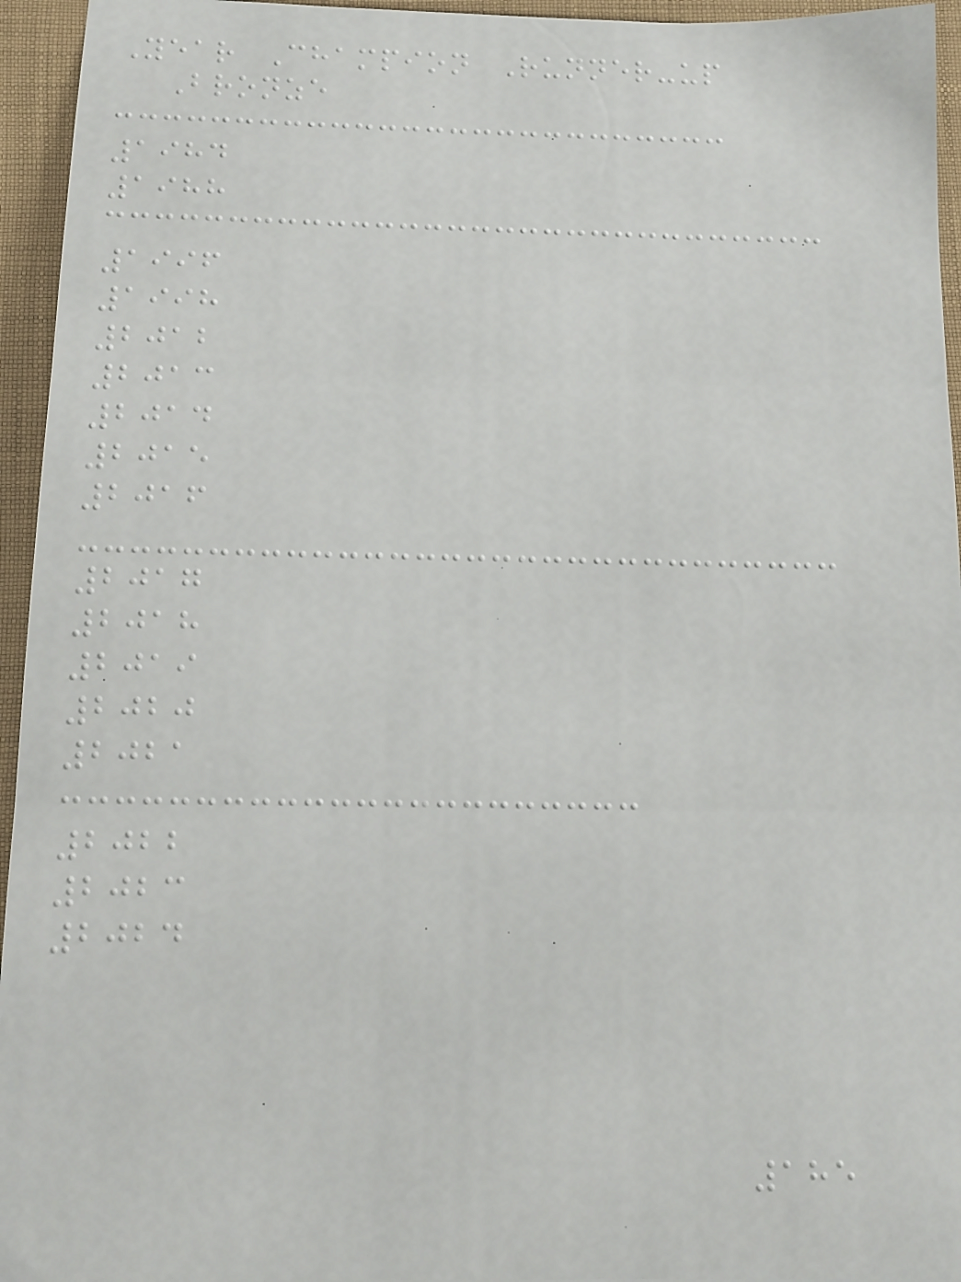Year Champion Runner-up
Bronze
1984
1988
1996
1998
2012
2013
2014
2015
2016
2017
2018
2019
2020
2021
2022
2023
2024
185
